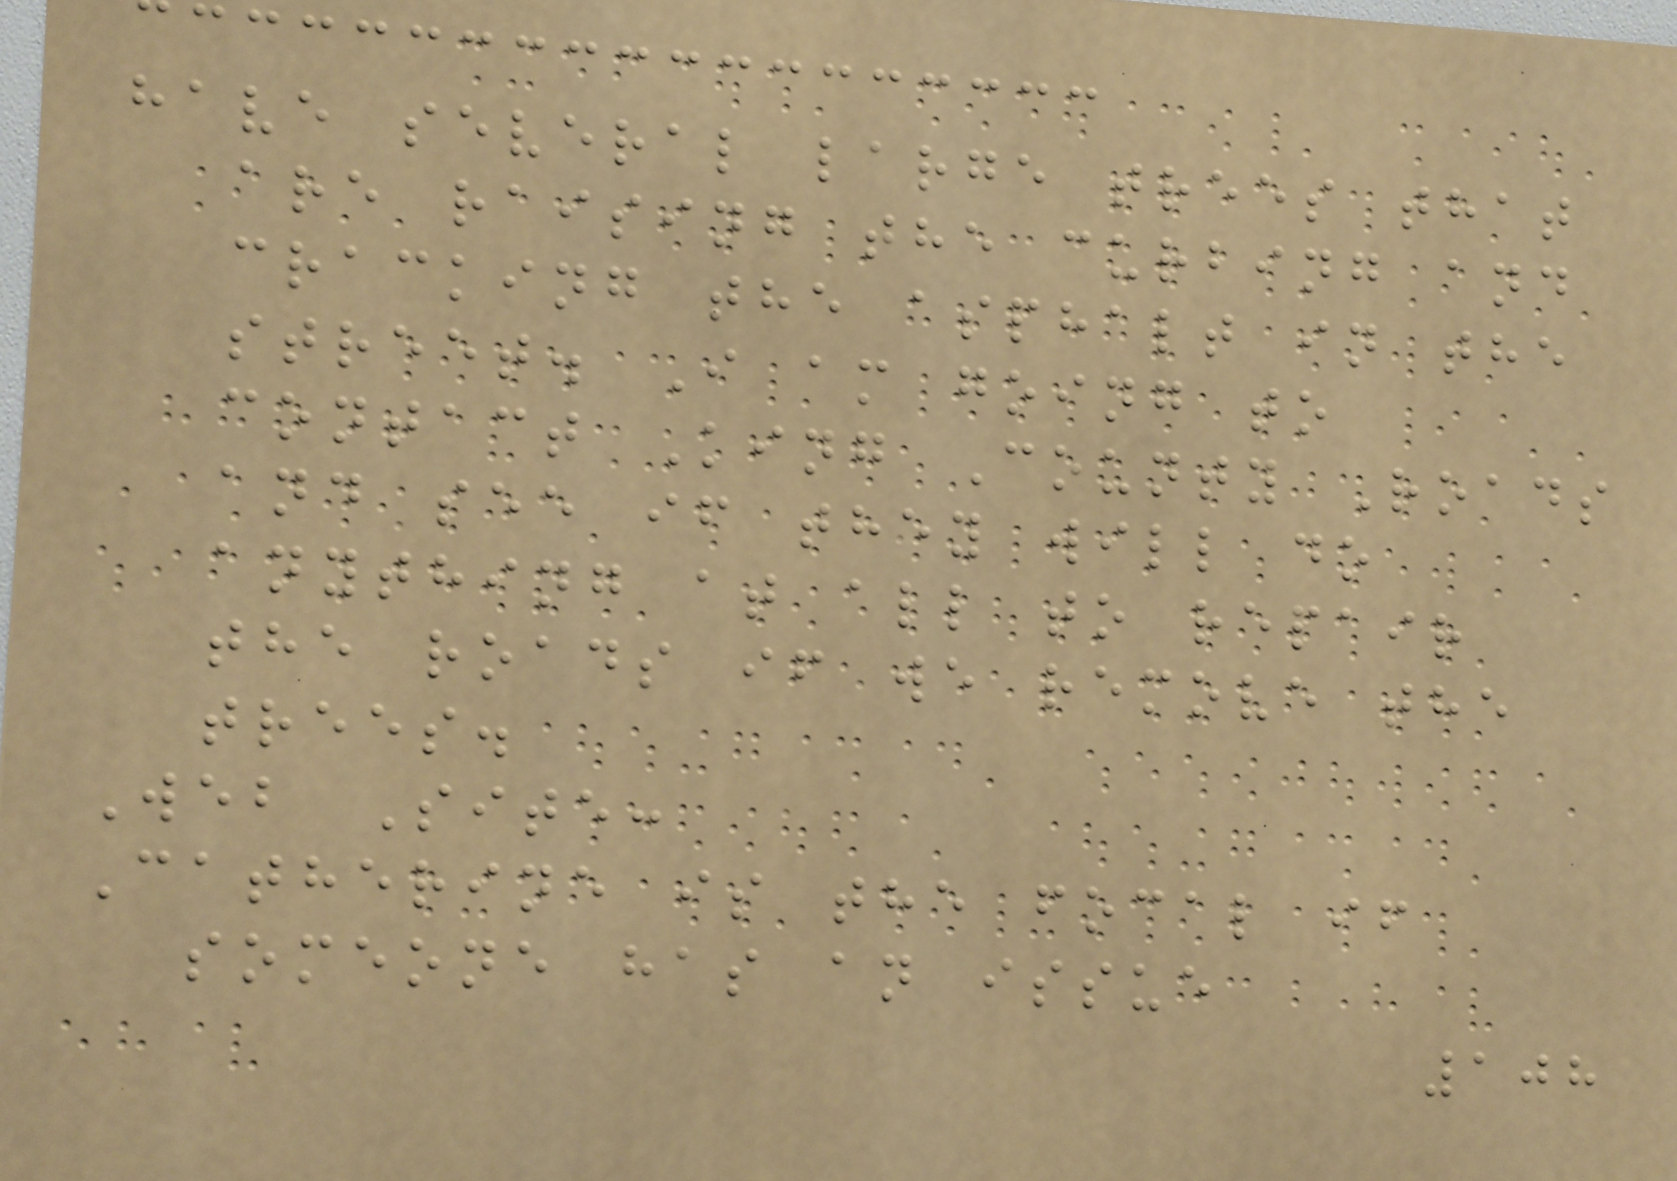have several large trees that
are raising the curbing and
cracking the asphalt in the
street. I am going to
contact King County Roads
and see if they will do
anything at all to repair
the roads if we remove the
trees.
Web Site:
Catherine is the focal if
someone has an issue
108
